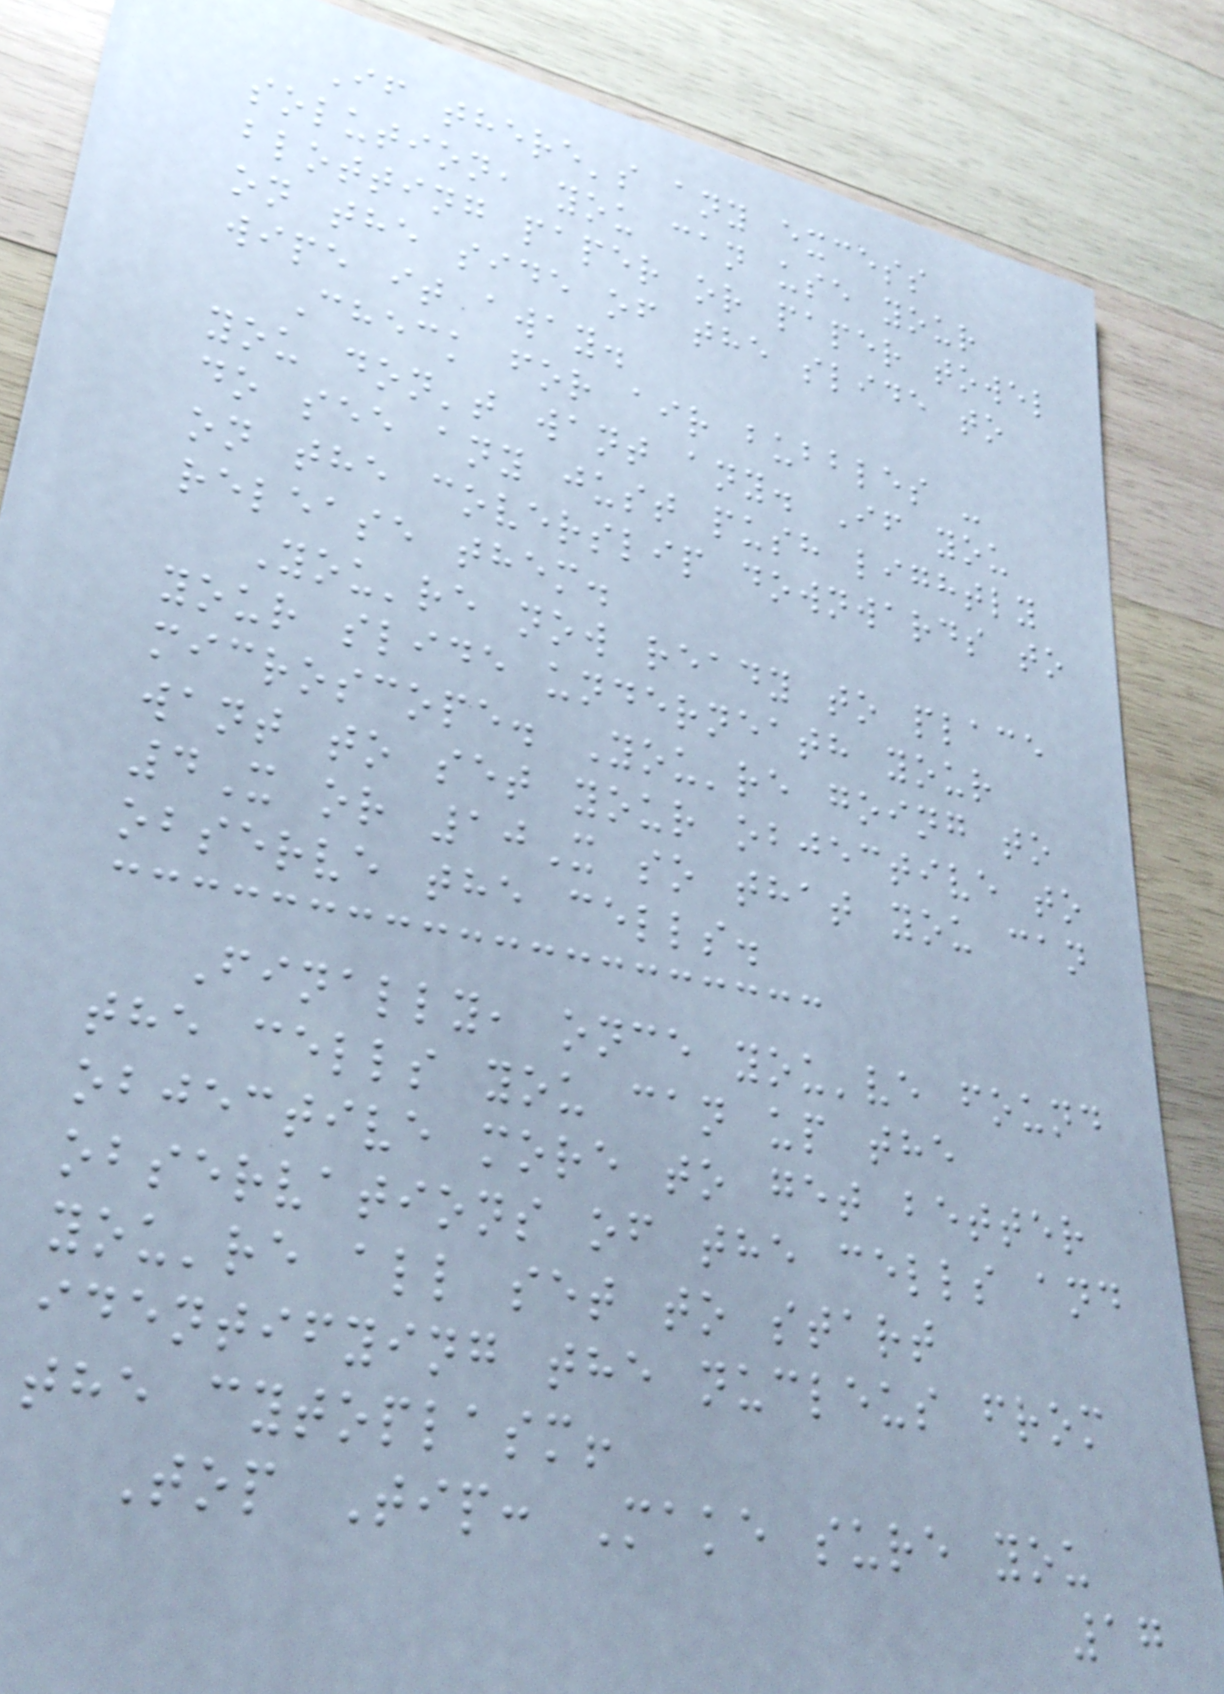If there's any excess
solution, you can use your
blotting paper or paper towel
on the side of the slide to
wipe it away.
Check for air bubbles -
you don't want any. If you
do see any just push lightly
on the coverslip downwards to
release them.
You're now ready to place
your slide underneath your
microscope. You're going to
want to set your objective to
4X or 10X so that you can
observe the cells.
Finally, once you've found
the cells you can up the
objective more to get better
observations of the cells and
you're all set to start
identifying the nucleus from
the cytoplasm!
Top Tip: Make sure you
17
